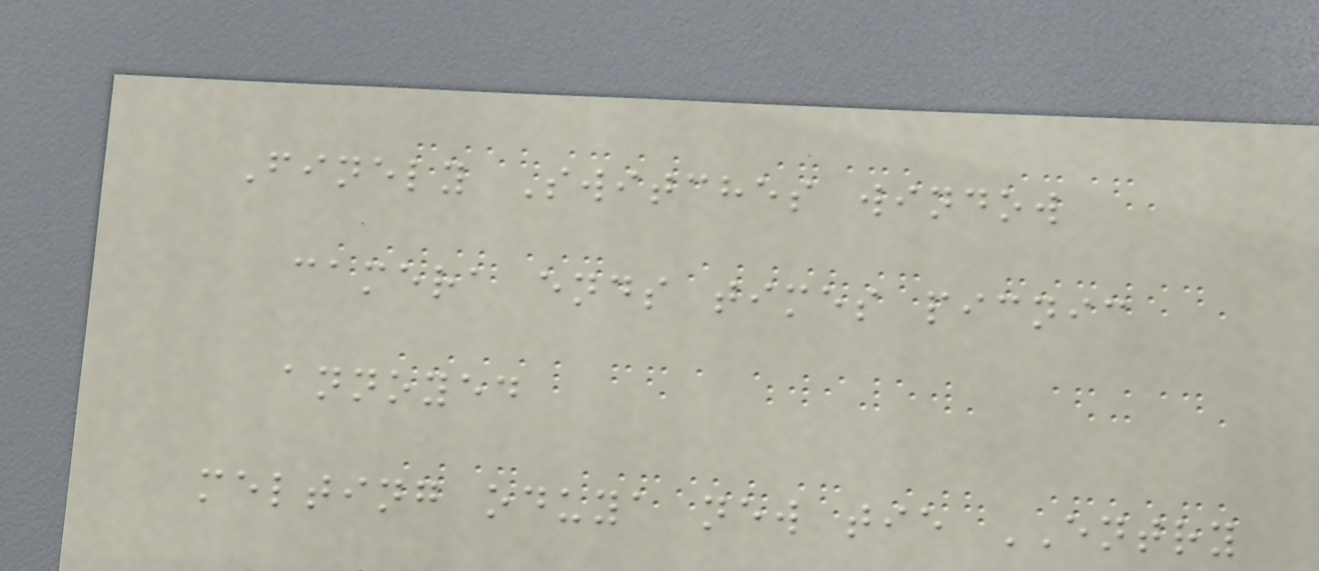Finely Switches window
camera ends times picnic
annoyed
melting oduya new tie ENTRY
